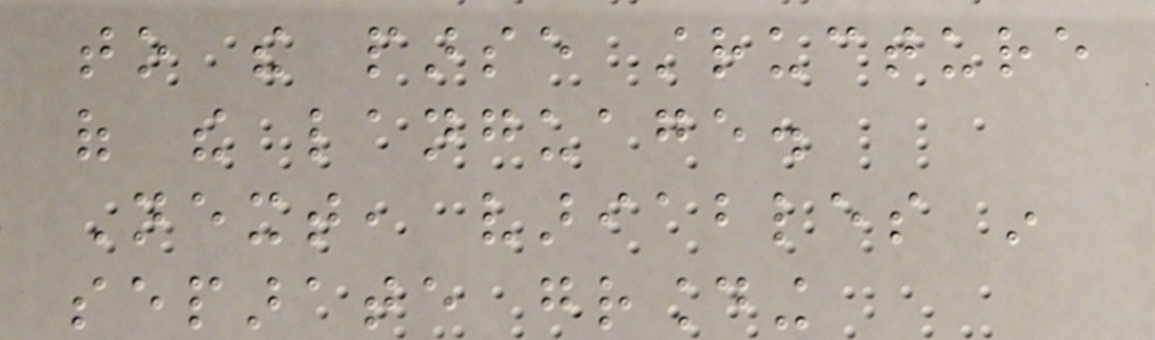to the parse structure
of the language.
Next, variables in
separate grounding
